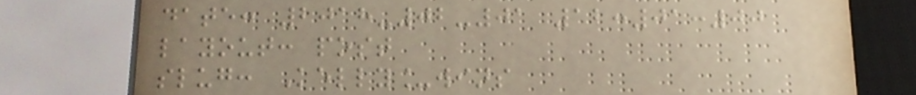date: 2018-02-01 12:01:00
layout: post
slug: Kelly_wins
